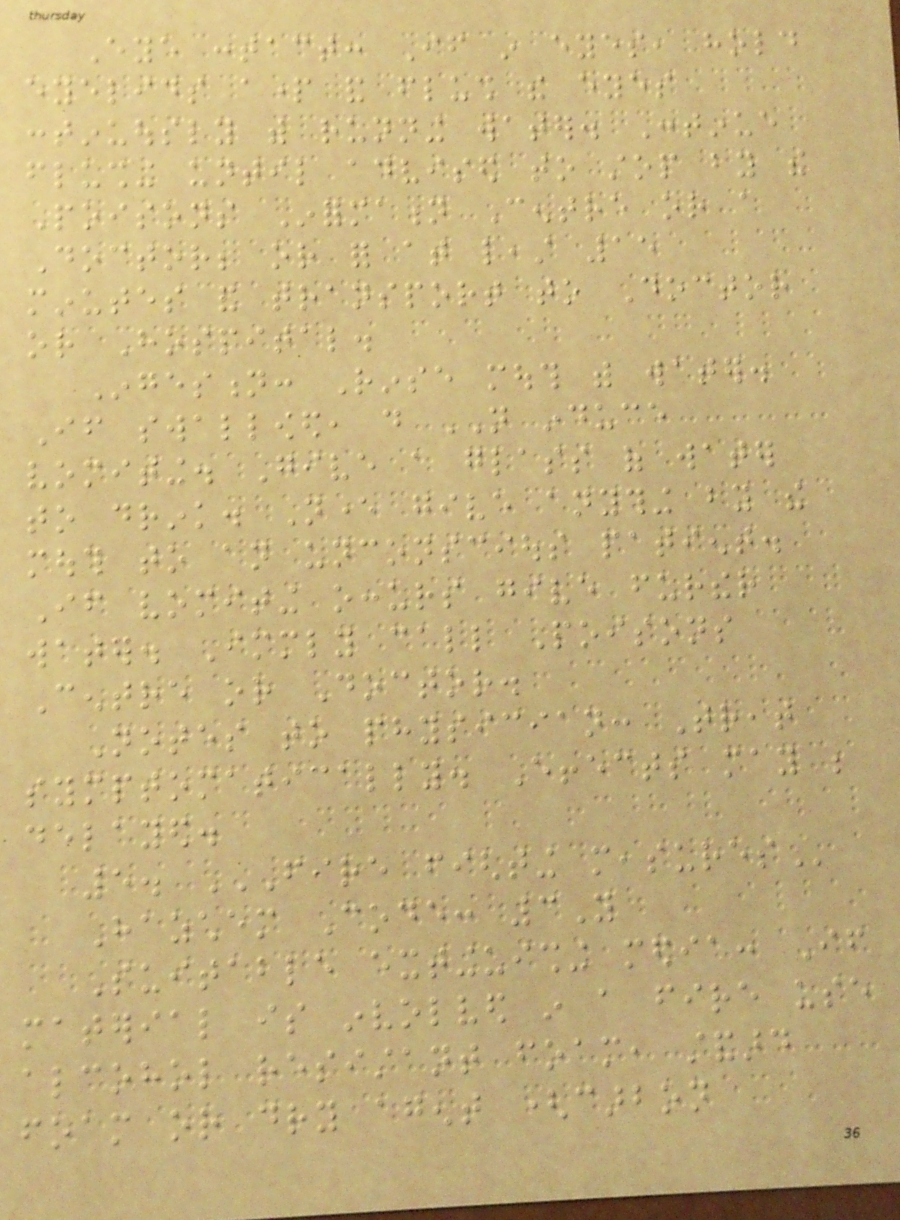Eye contact: If in eyes, hold
eyelids apart and flush the eyes
continuously with running water. Continue
flushing until advised to stop by the
Poisons Information Centre or a
Doctor; or for at least 15
minutes and transport to Doctor
or Hospital.
Ingestion: Rinse mouth with water.
If swallowed, do NOT induce
vomiting. Give a glass of water
to drink. Never give anything by the
mouth to an unconscious patient.
If vomiting occurs give further
water. Immediately call Poisons
Centre or Doctor.
Notes to physician: Treat
symptomatically. Effects may be
delayed.
5. FIRE FIGHTING MEASURES
Hazchem Code: 3Y
Suitable extinguishing media: If
material is involved in a fire use
alcohol resistant foam, standard
foam or dry agent (carbon
